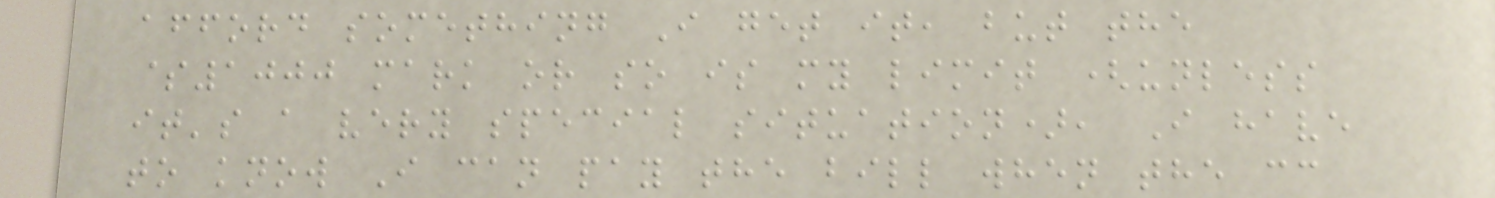afford something I get it, but the
$1000 mark or so is my limit (unless
it's a very special situation), I have
to know I can pay the bill when the cc
